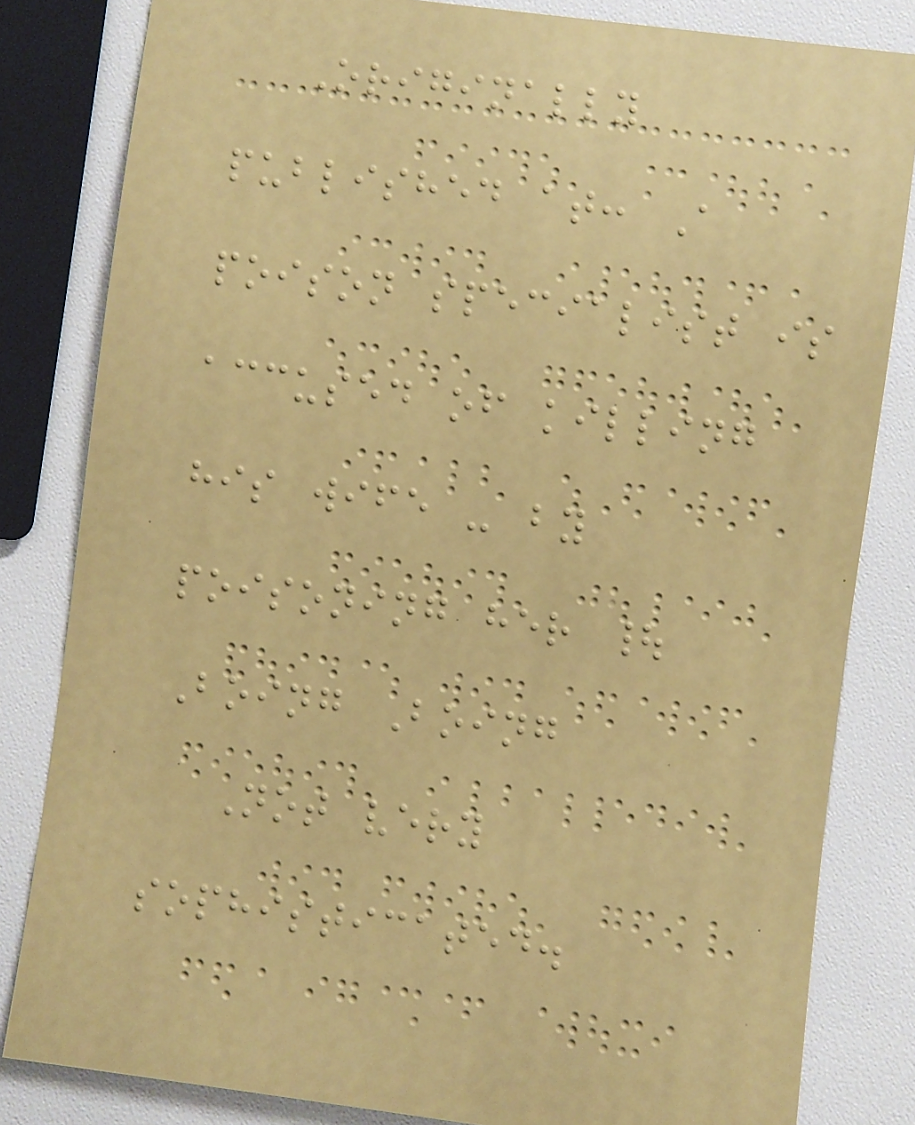Originally
published at: A
poison specialist is
accused of killing
his wife - by
poisoning her |
Boing Boing
Not very
sophisticated.
